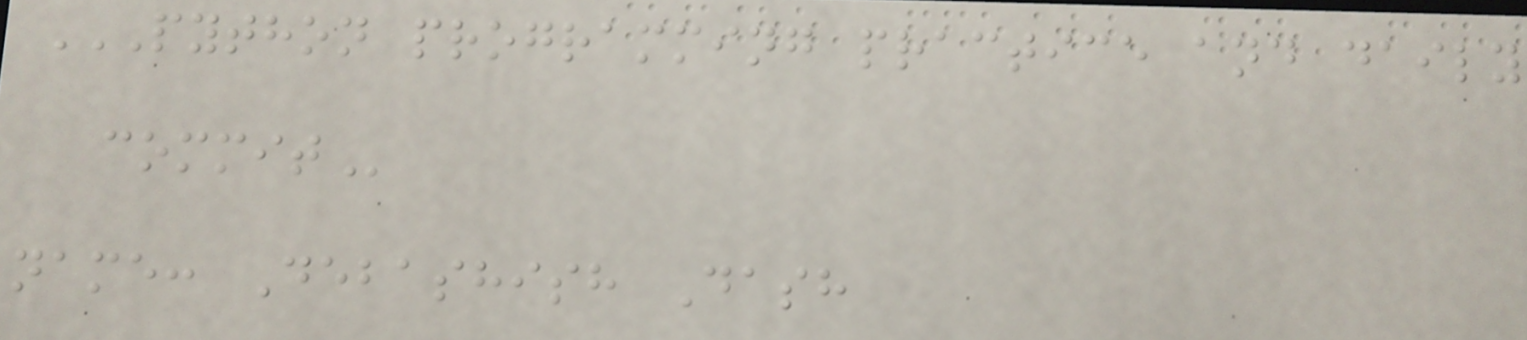PYTHON PROGRAMMING PRACTICE AND DAILY
COMMIT
name: Debashish Dash
